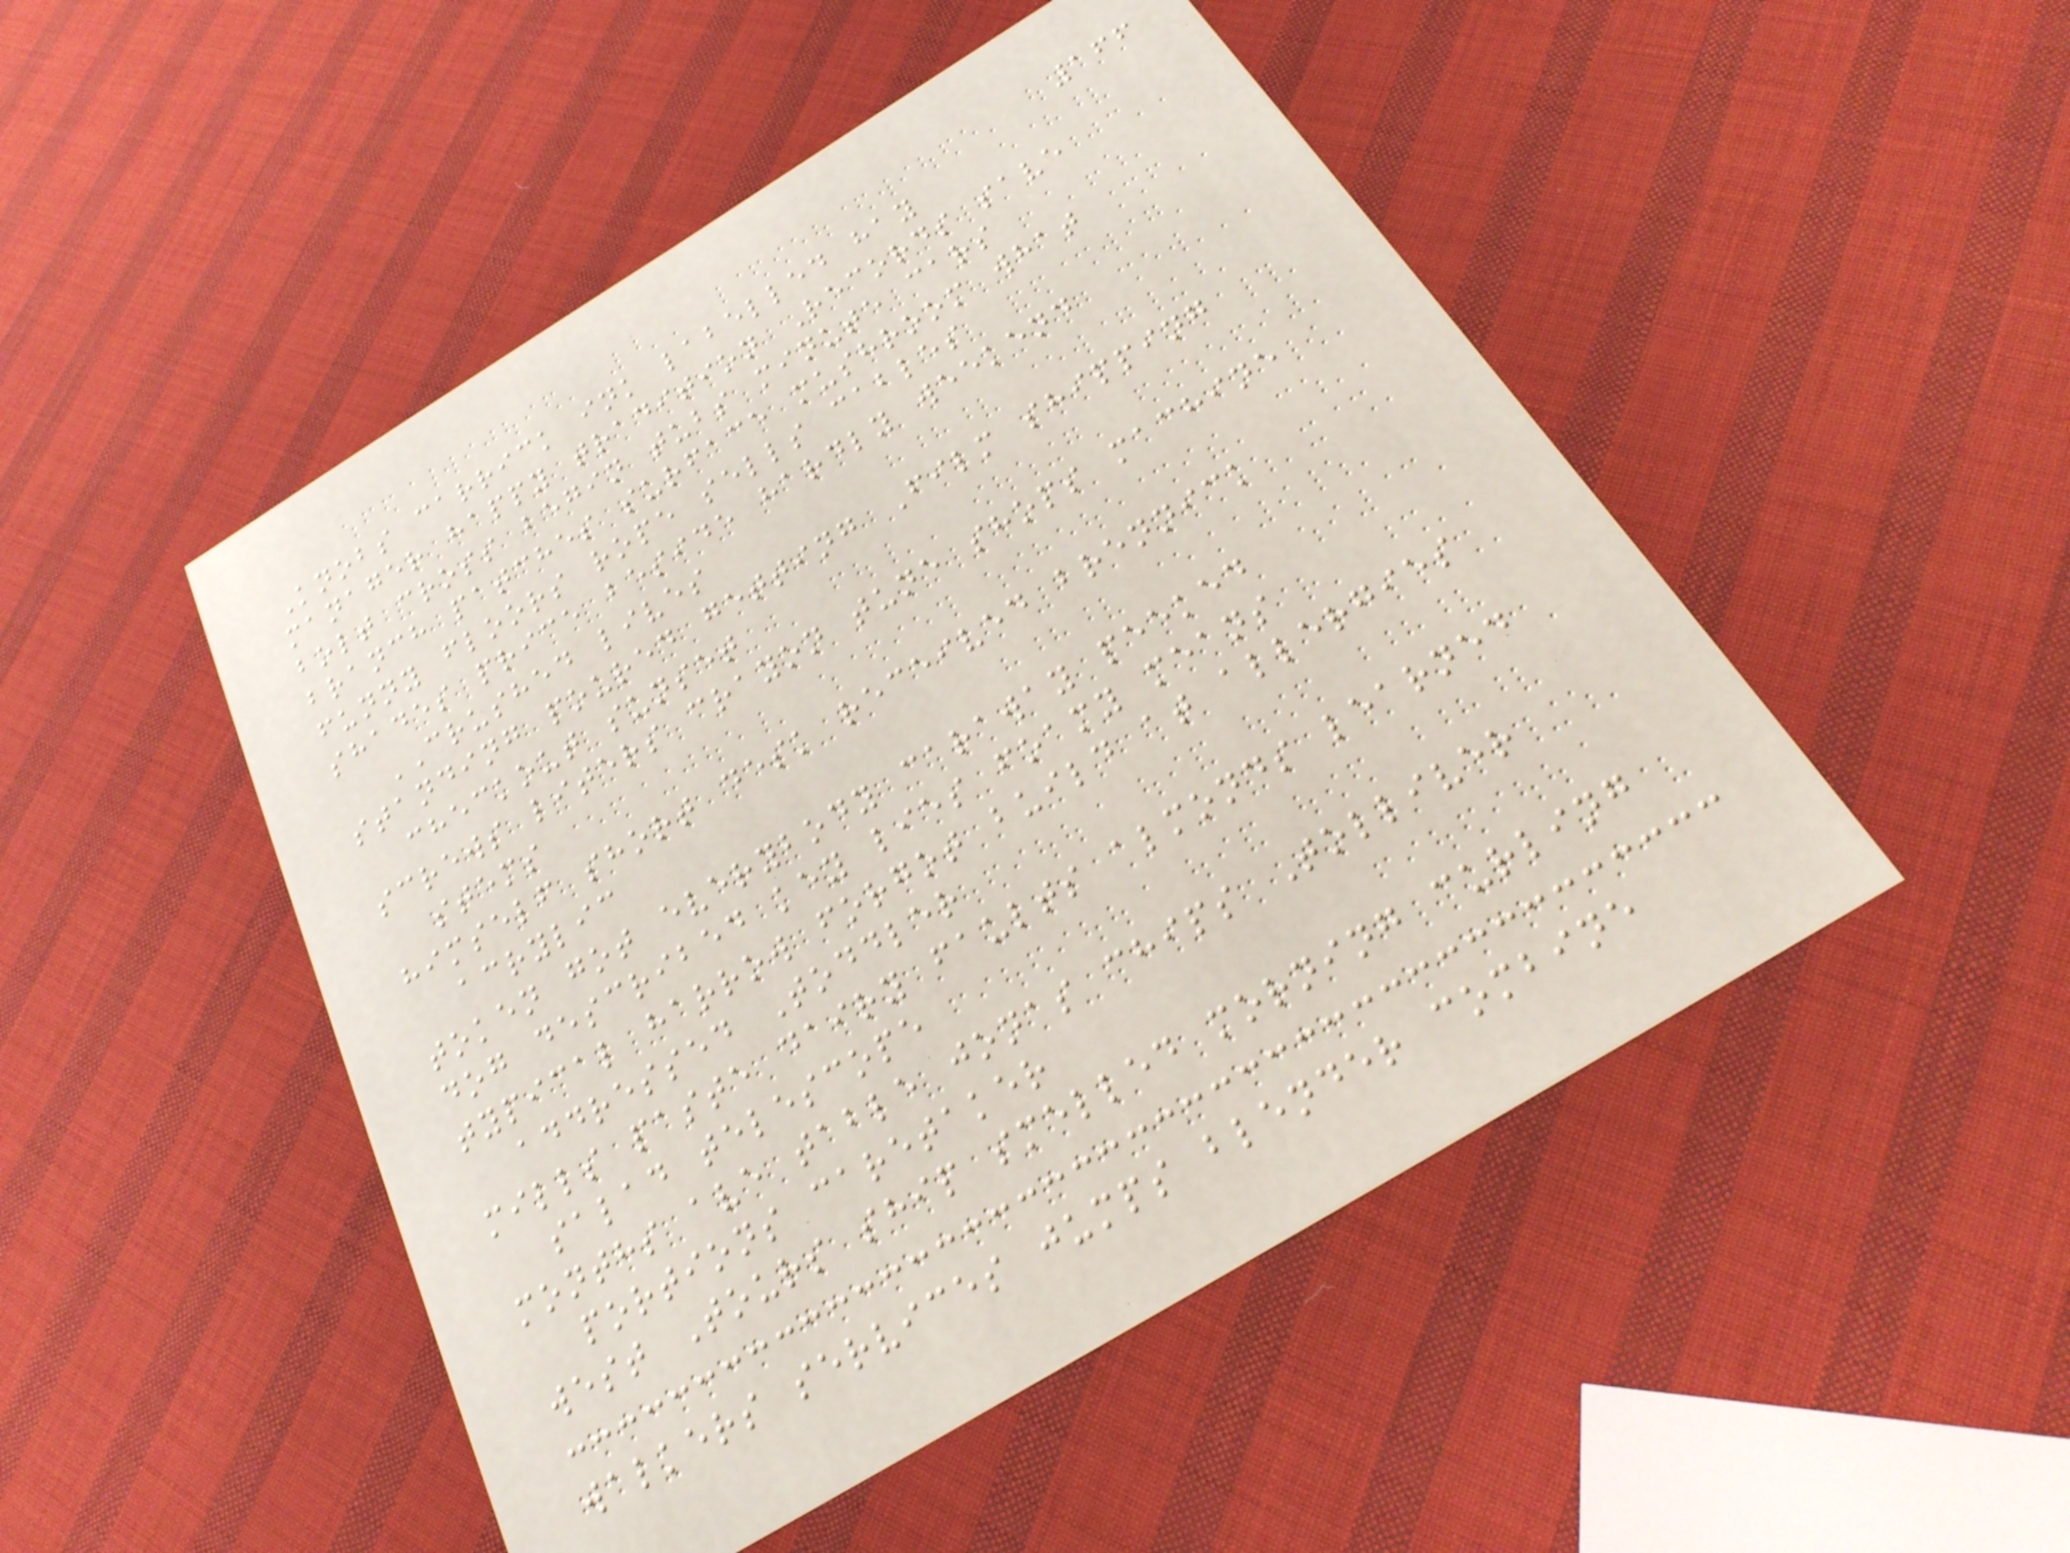166
Knobs carrick ink labelled hay
manager happy tradition Records save
bolt cross begin tubs minute cars
branch patches surface mushroom what
funny floors rope sells cables
shades price beside hardly weekend
CRUSHED lives
standing poured getting Film shipping
checkout sunset
screws liters crayon tune shops machine
stems
himself short desk received brennick
acrylic
token got everybody caraway peeked
dog described key lies foamy means
typical harrow forgot build at allergies
addressed Toddler
mills paste dairy faults almonds learned
salad telescope
months ave table jonas chips Tolliver
portions caretaker
west Tours ship smelled morning curling
walkers services jumps blender combine
